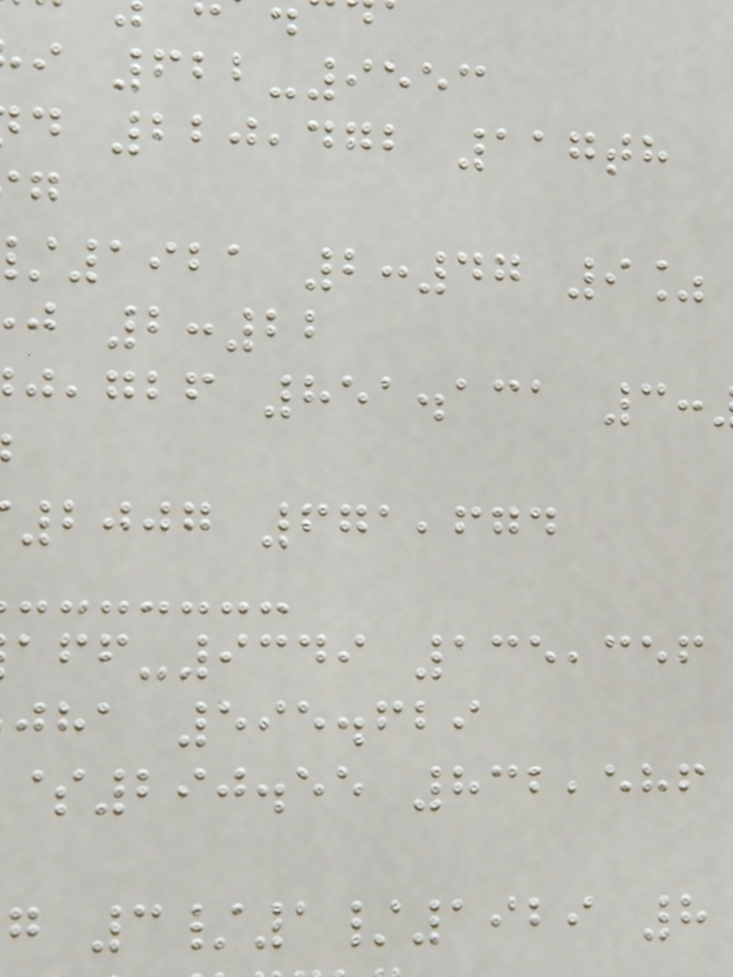i 622-9553
d 220,472 117th
1921 2:47 9%
j 2:22
,gbf 851.131 3:
2007 671,674
-9349 135,356
jha 595.629
$290.55 832,586
g 3/1/1929 8
